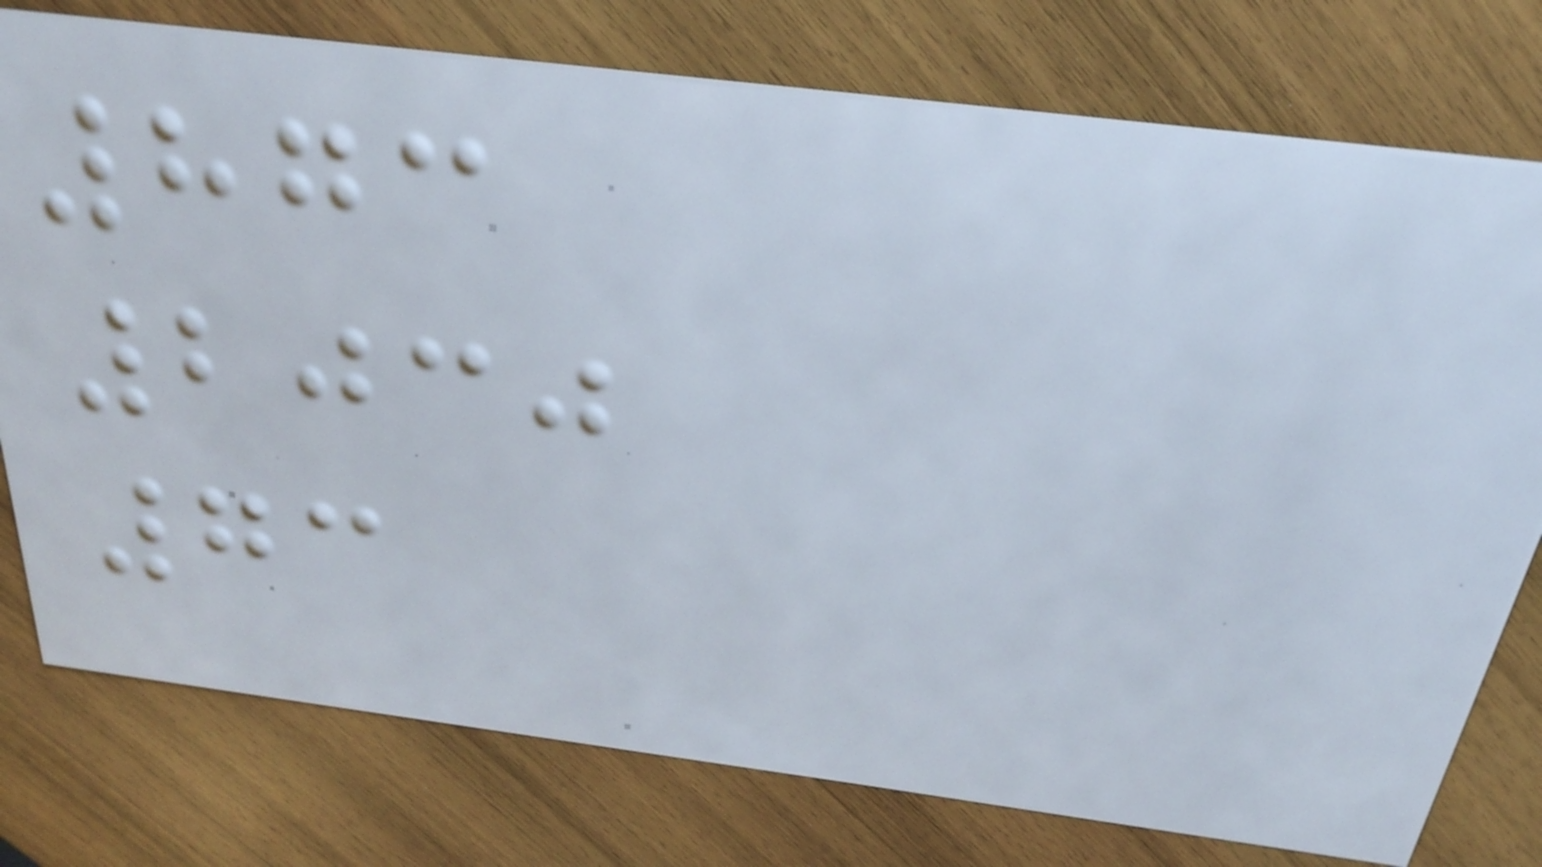873
2030
73
